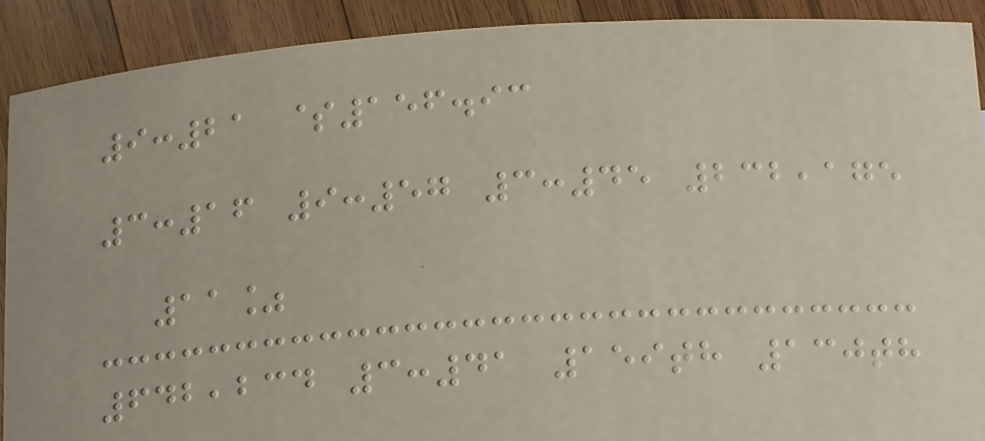9:21 $156.93
3:16 9:57 3:45 232,175
11%
642,234 3:41 159th 130th
